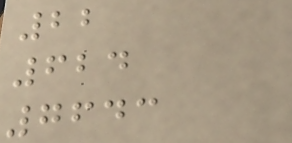22
624
7643
